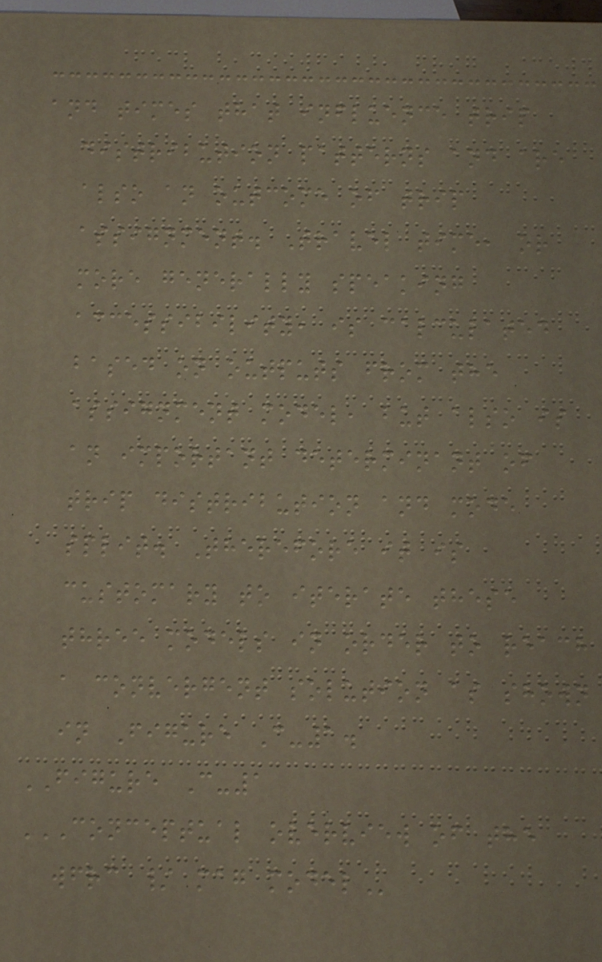and times that influence trip
distribution patterns and are
also an outcome of trip
assignment. Travel time, or
more generally speaking
accessibility, is calculated
based on outputs from the
assignment model, but also is
an important determinant of
trip distribution and mode
split. Therefore it is
customary to iterate these
three models in order to reach
a convergent solution as shown
in Figure C-1.
FIGURE C-1
CONCEPTUAL OVERVIEW OF THE
WFRC / MAG MODEL
